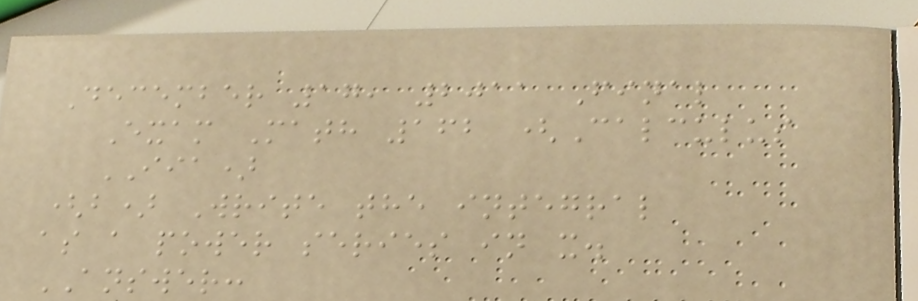December 17, 2011 Final
Exam Math 162 (Calculus
IIA)
(b) Write the integral
as a power series in x.
ANSWER:
